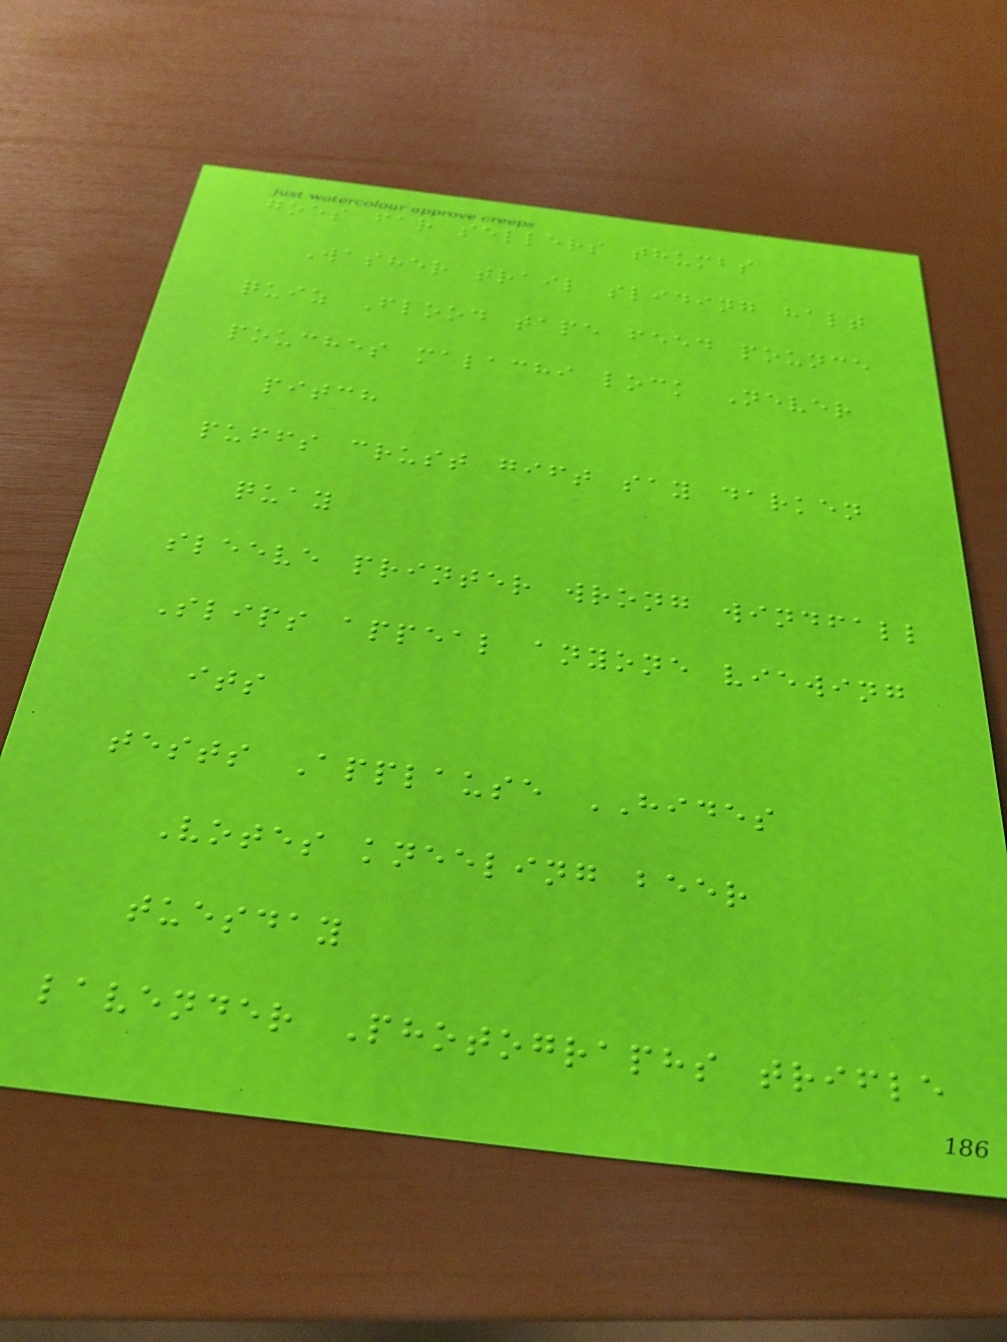goes far sellers thumbs
Washer trail sliding halt
quiz Flood tape feed pounce
pouches malachi lock Never
pitch
puffs crust gift say darken
quay
sleeve printer wrong windfall
Slips appeal anyone viewing
its
tests Applause HIDES
Votes kneeling beer
tuesday
lavender Photographs trifle
